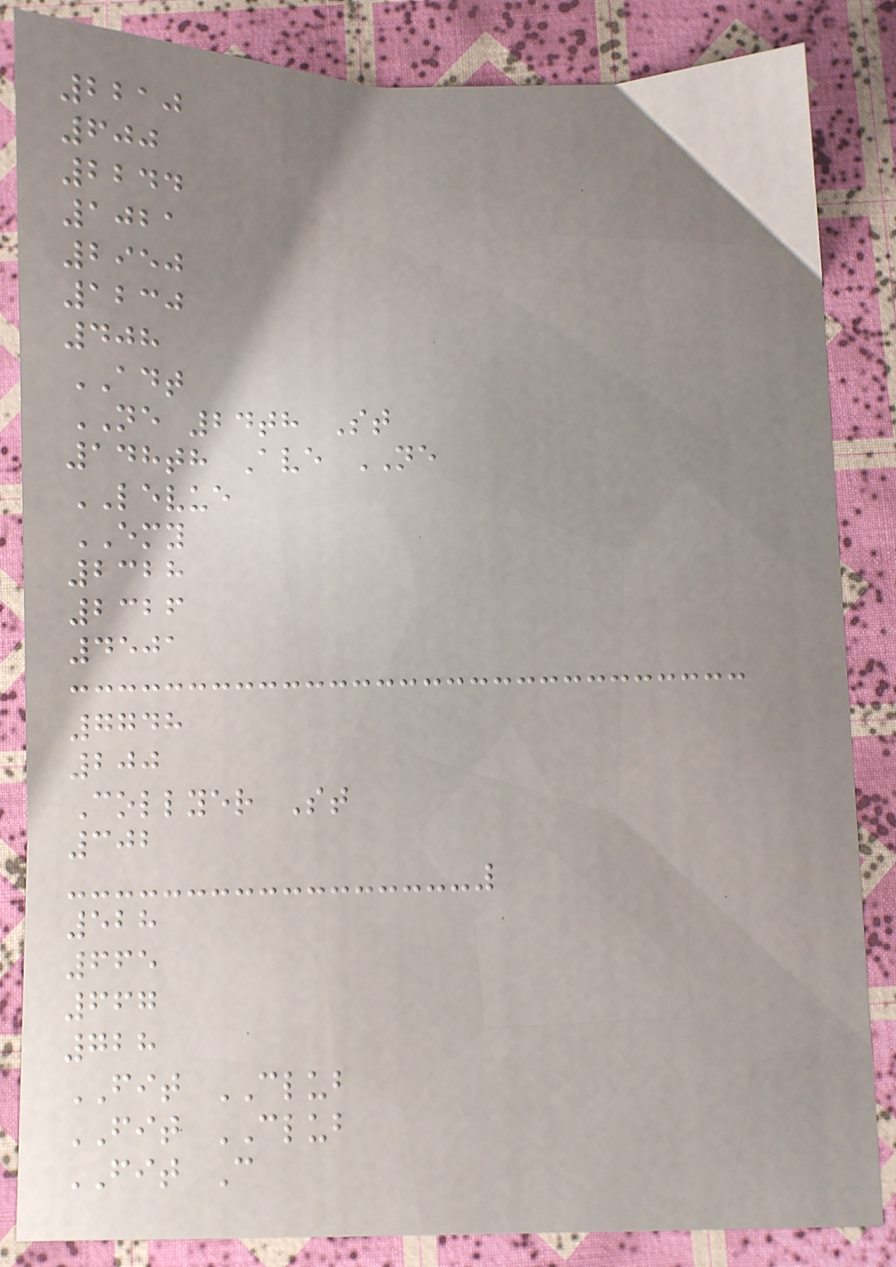2210
600
2244
1021
2950
1230
408
ADT
NE 24th St
148th Ave NE
LEVUE
EMY
2328
2326
4501
7748
200
Collyer St
302
528
665
667
728
FIT CLUB
FIT CLUB
FIT C
